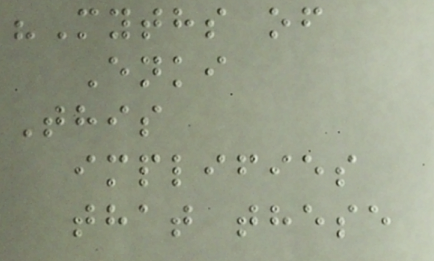"Myths of
Enki
This
implifies
that these
